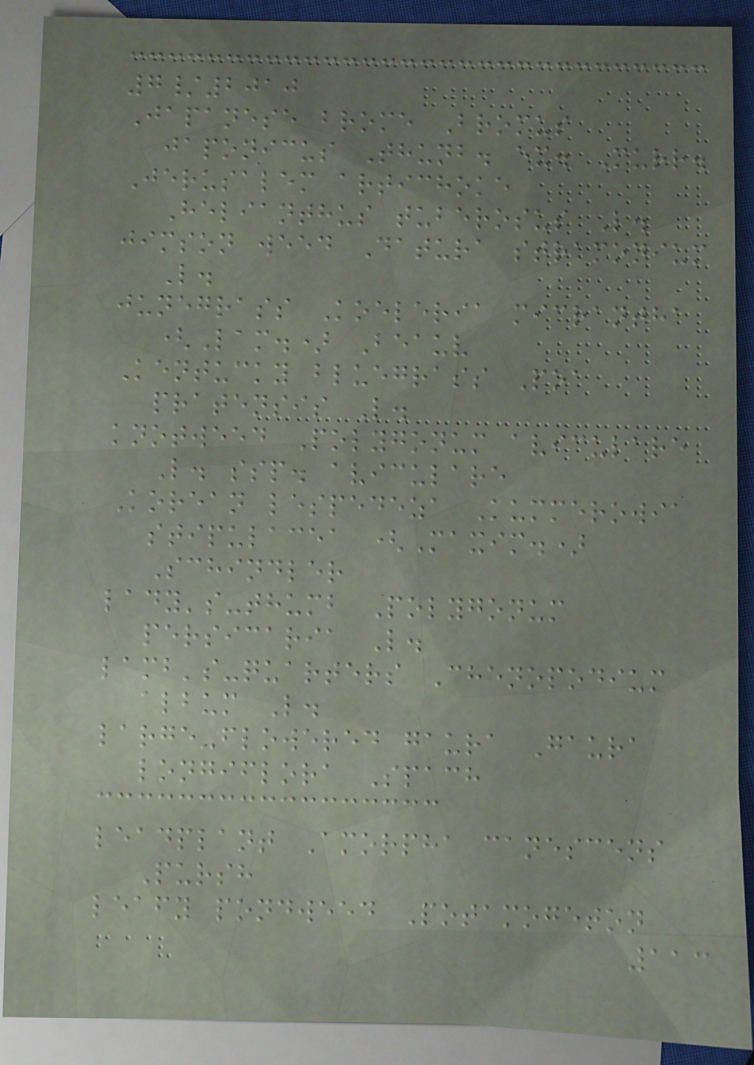7/2010
Japanese brome Bromus
japonicus Thunb. ex. Murr.
Jerusalem artichoke
Helianthus tuberosus L.
jimson weed Datura stramonium
L.
junegrass Koeleria micrantha
(Lam.) Beauv
Kentucky bluegrass Poa
pratensis L.
knotweed Polygonum aviculare
L. ssp. aviculare
Korean lespedeza Kummerowia
stipulacea (Maxim.)
Schindler
lady's-thumb Polygonum
persicaria L.
lamb's-quarters Chenopodium
album L.
large-flowered gaura Gaura
longiflora Spach
leadplant Amorpha canescens
Pursh
leafy pondweed Potamogeton
113
